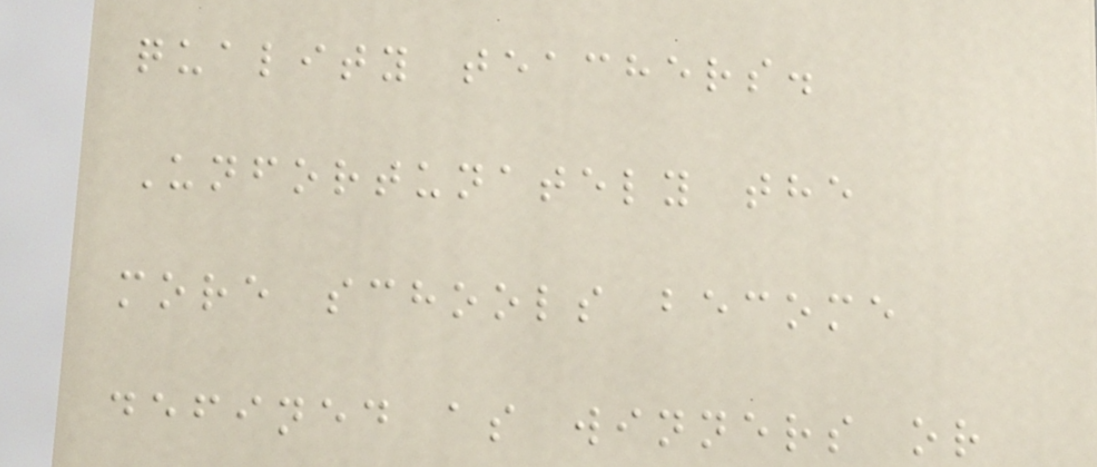quality teachers.
Unfortunately the
more schools become
defined as winners or
